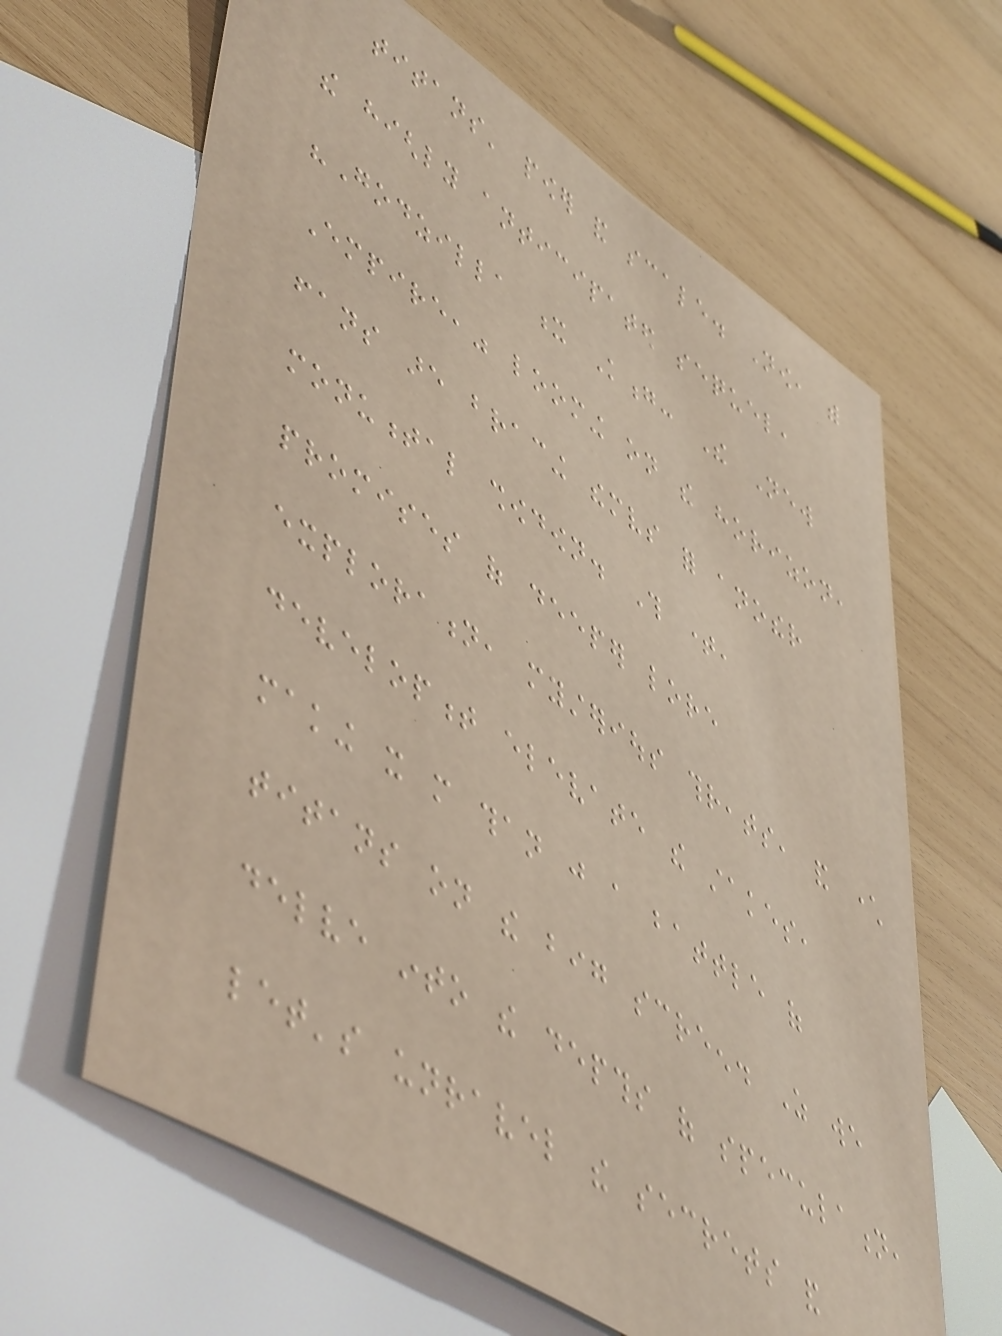titans' power and scale. Now, with
the highly anticipated sequel,
"Godzilla x Kong: The New
Empire," looming on the horizon,
fans are bracing themselves for another
monumental showdown. This time,
promises of deeper lore
exploration, mysterious threats, and character
development elevate the stakes,
making it more than just a battle of
titans on the big screen. As we
delve into the depths of speculation,
let's unravel the secrets and
